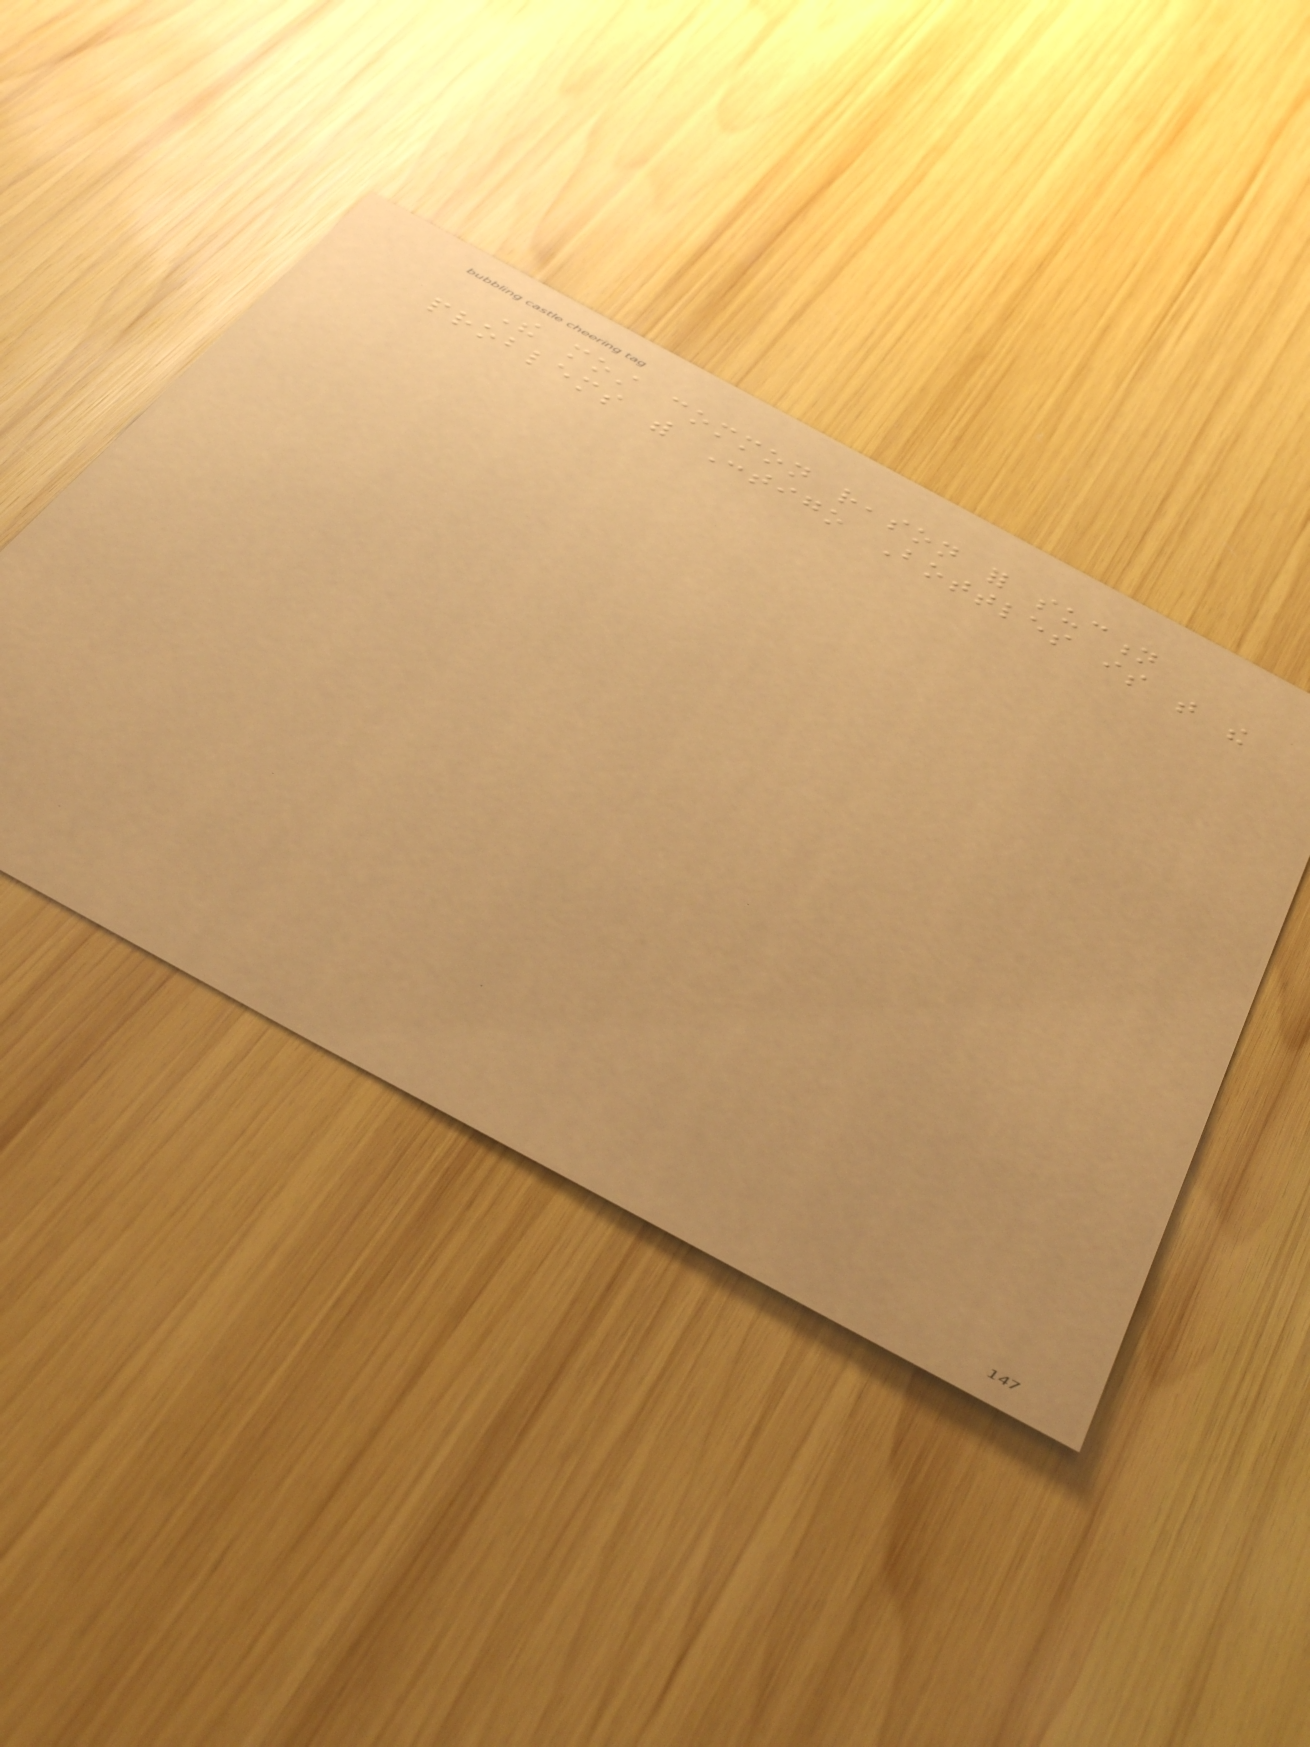The most common reason for suction
problems with Contigo Bottles is that the
